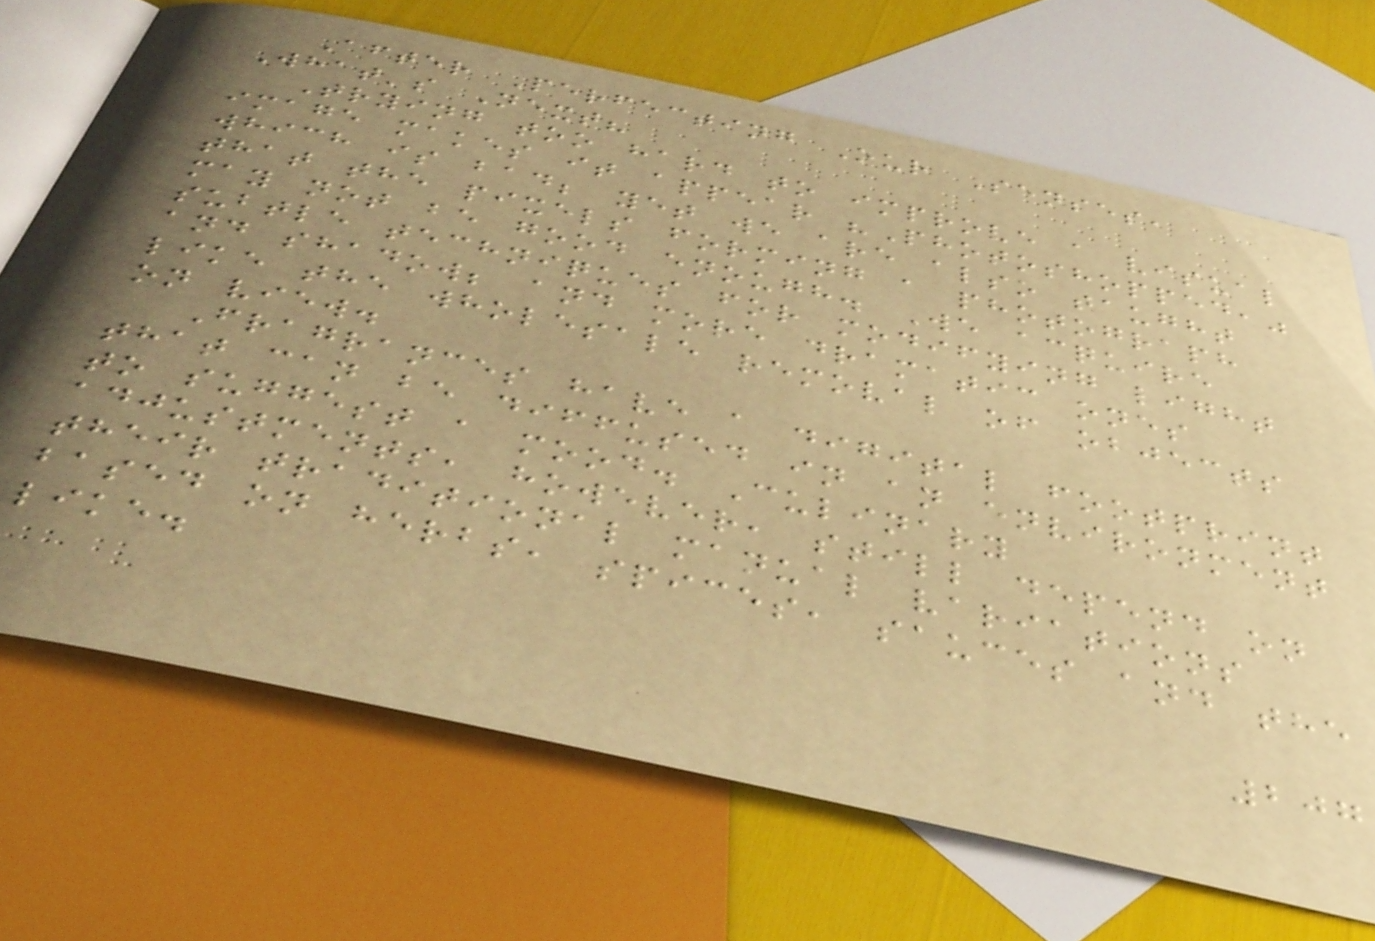After Perfecting Our Senses,
What's Next?
Trying too hard to improve a visual
image makes it appear "Photoshopped,"
which is bad; yet we are also taught
that the pixels forming a photograph
may not be good enough. We acquire
subtle techniques for modifying light
and shadow; and more dramatic ones
like the wholesale removal of objects
on view.
Fragrances have a digital footprint
that can be diffused in an environment
to suggest a mood. Culinary
adjustments, however, still depend on
their traditional manual variations
based on herbs, spices, sauces and the
like.
207
